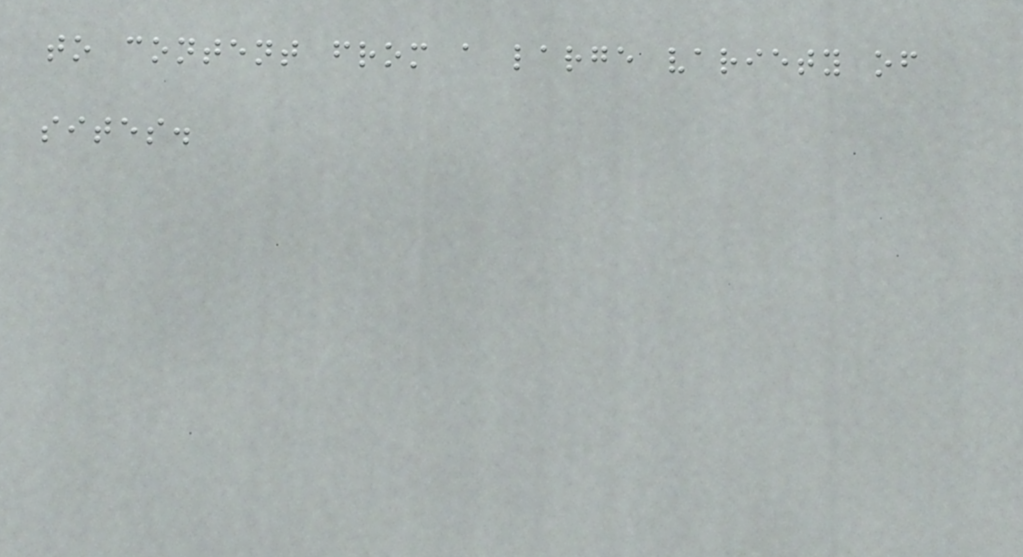to content from a large variety of
sites.
